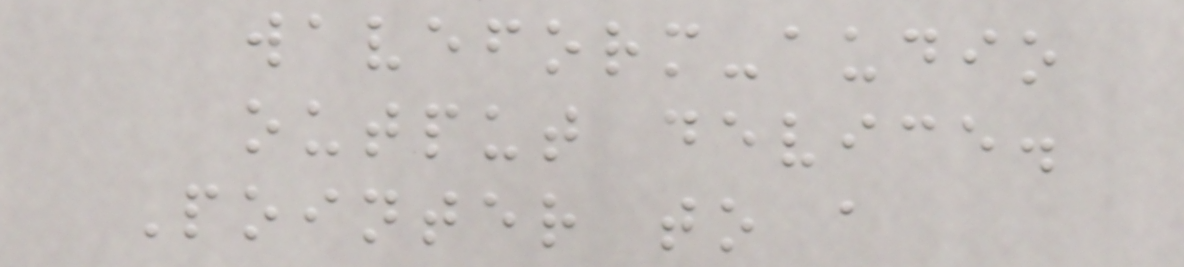waveform-audio
output device.
Pointer to a
